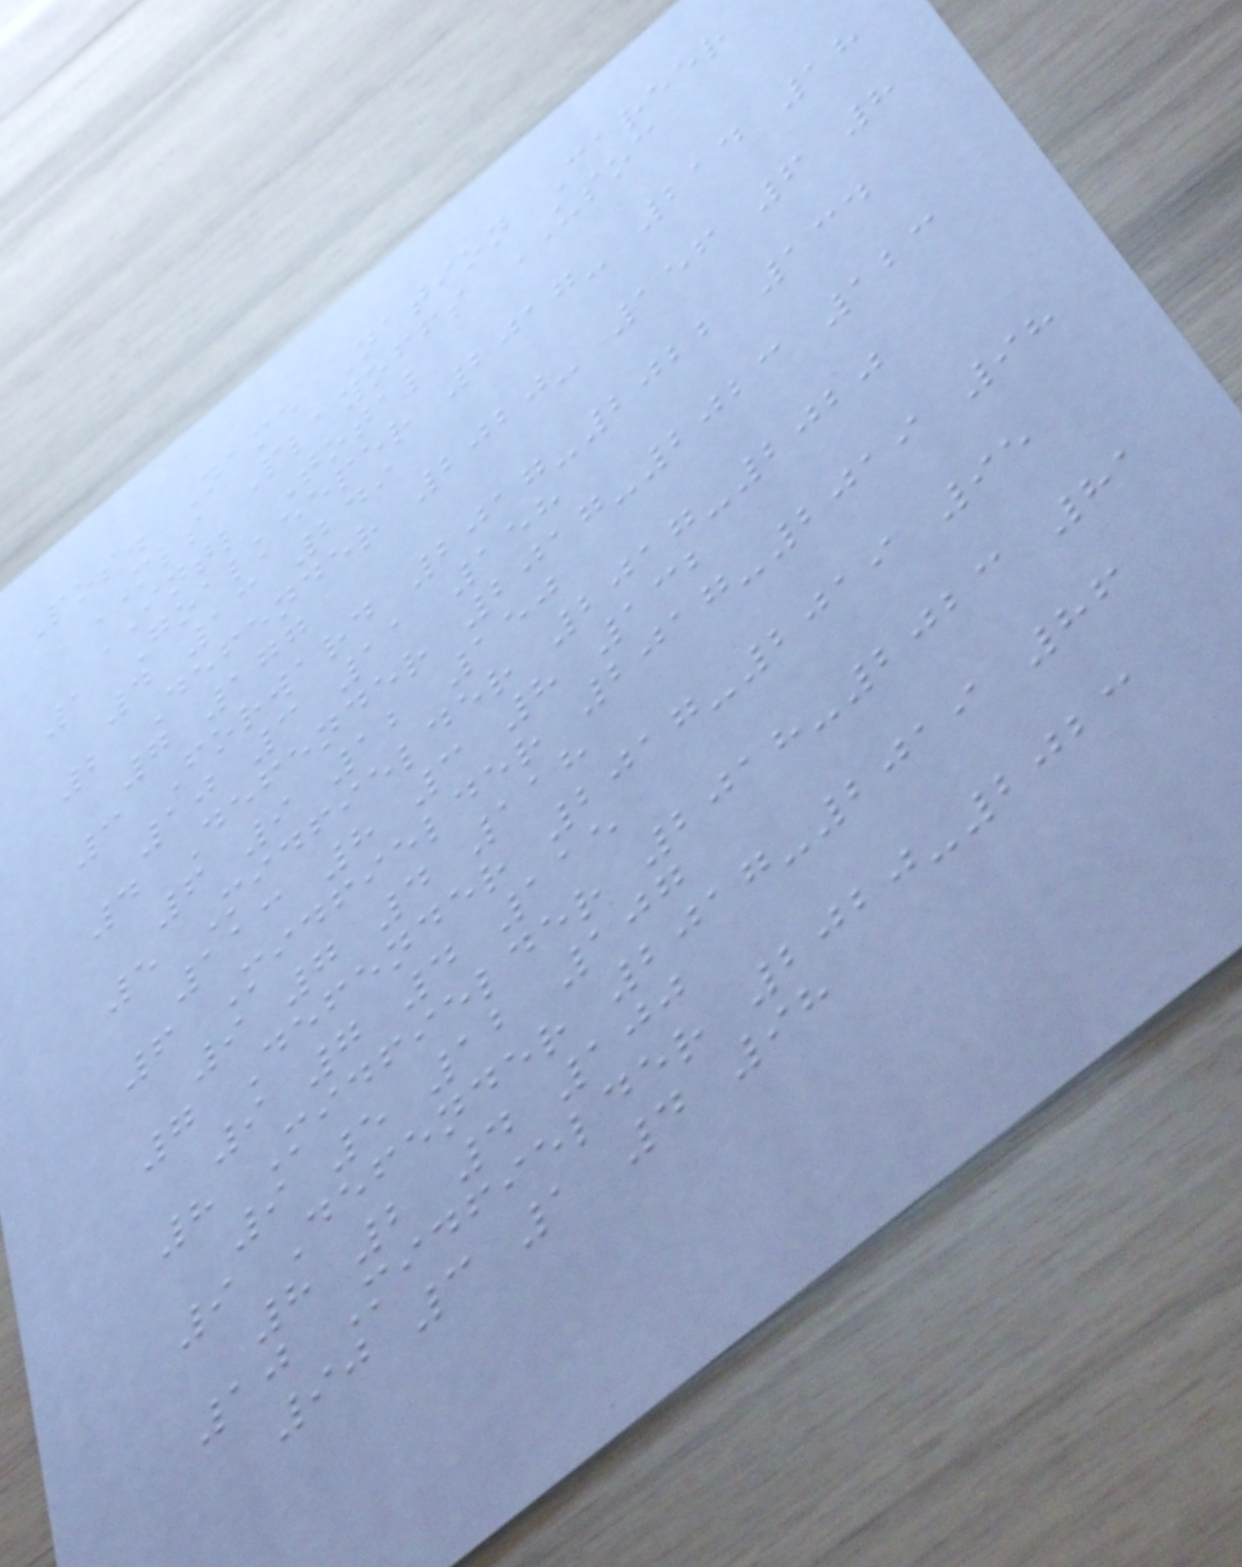Pos. Name Nation Career
MLS Playoffs USOC
INTL Total
1 Goalkeeper 2017- 214 18
4 13 249
2 Defender 2020- 156 6 8
7 177
3 Forward 2017-2022 134
10 3 11 158
4 Defender 2017-2023 123
6 9 12 150
5 Midfielder 2017-2020
113 8 3 8 132
6 Midfielder 2017-2019 98
9 7 4 118
7 Defender 2017-2019 95
9 7 4 115
8 Midfielder 2018-2023 81
9 5 12 107
9 Defender 2017-2019 86
8 2 4 100
10 Midfielder 2020-2023
90 3 1 4 98
